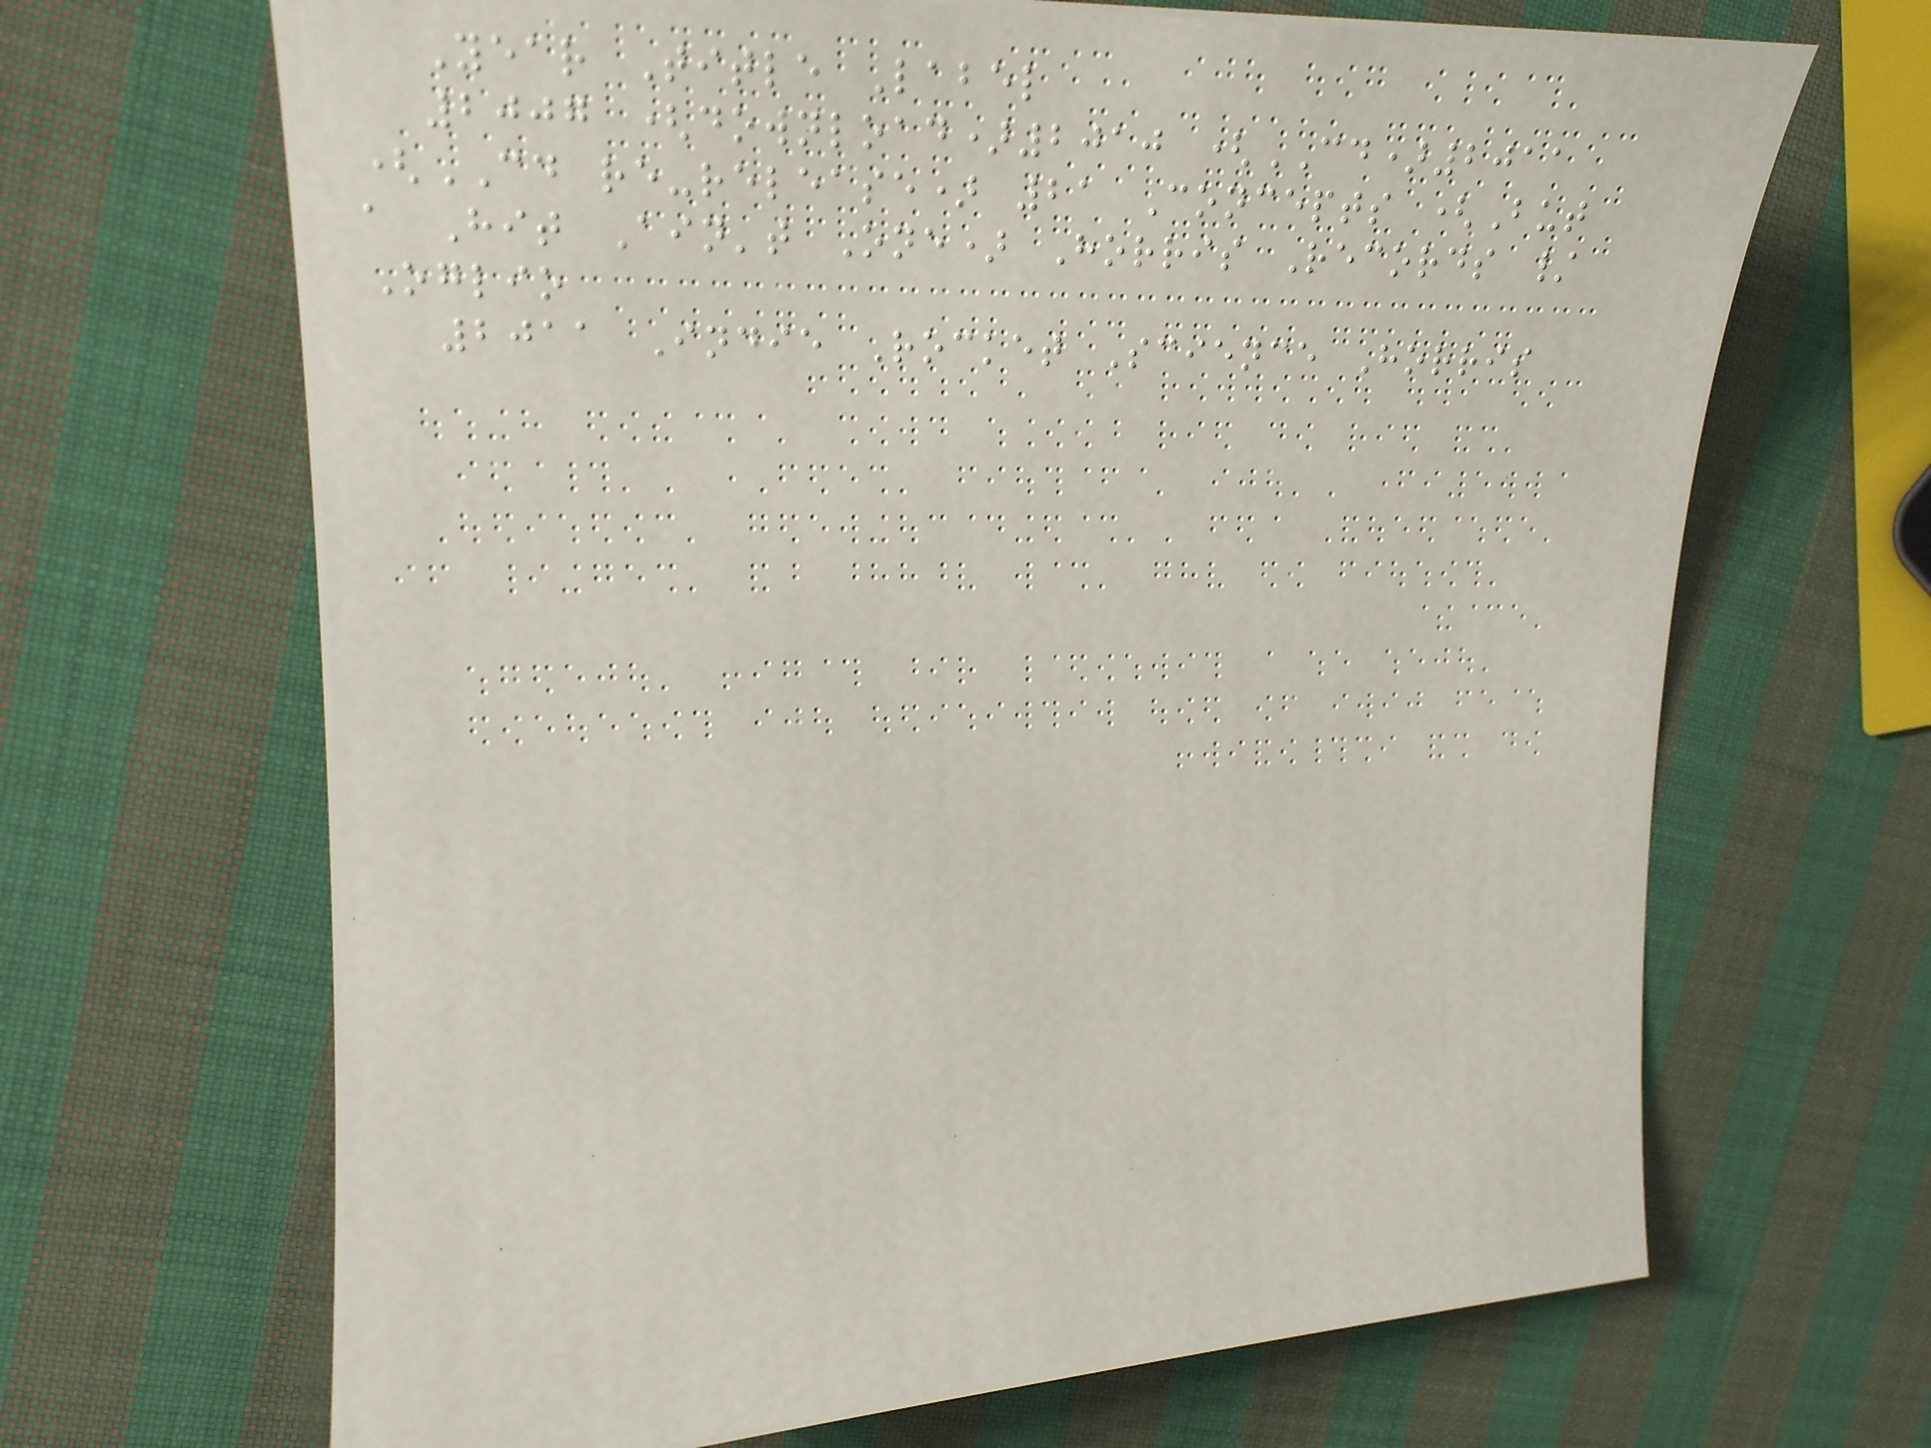Year Title Label
2007 (download)2010 (CD)2011
(CD re-release) 21 Concepts (But
a Hit Ain't One) Horris Records /
Oglio
2011 Indie Rocket Science Horris
